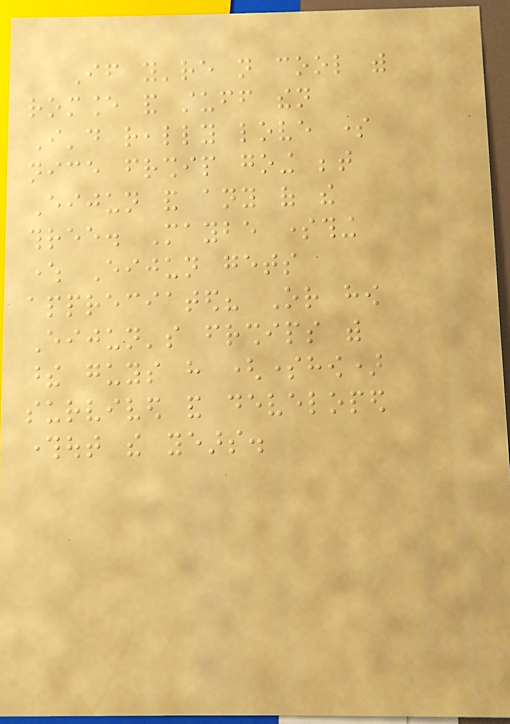If you're not cool with
romance and stuff then
I'd really love some
nice friendship going between
Eijun and any of the
three. Maybe something
where Eijun gets
appreciated? Or how
Eijun's friendships with
these guys have (somehow)
survived and developed
throughout the years.
